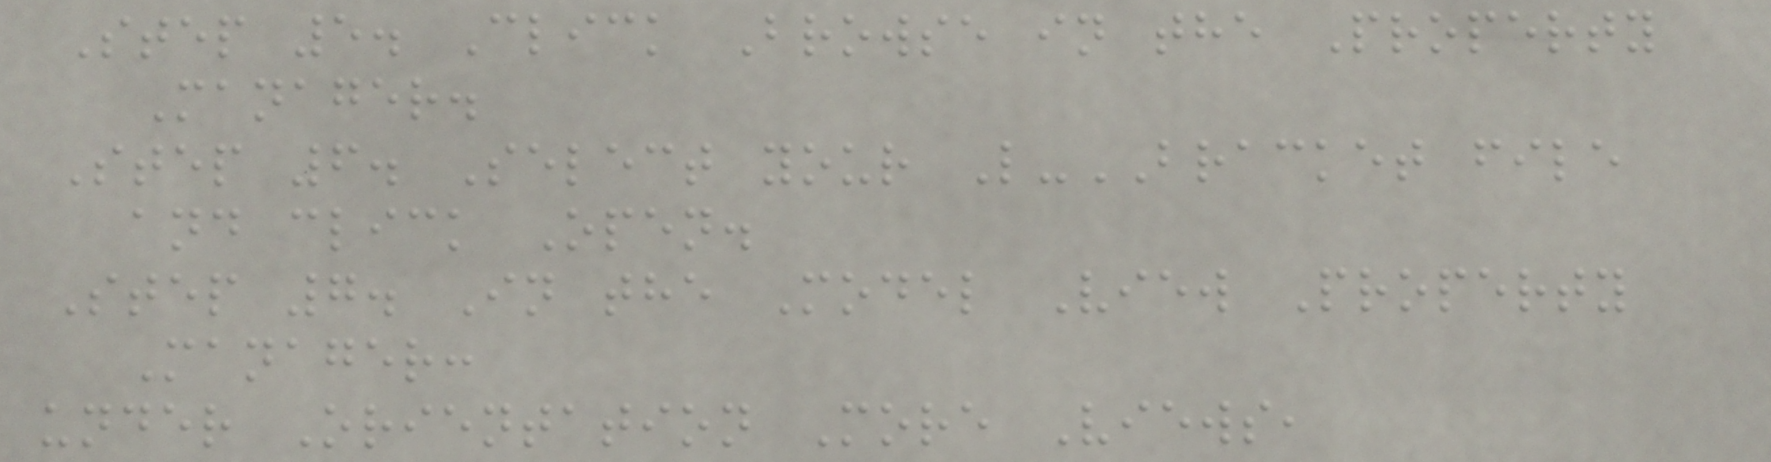Step 5. Click Browse in the Property
Manager.
Step 6. Select your L-BRACKET file
and click Open.
Step 7. In the Model View Property
Manager:
under Orientation More Views,
